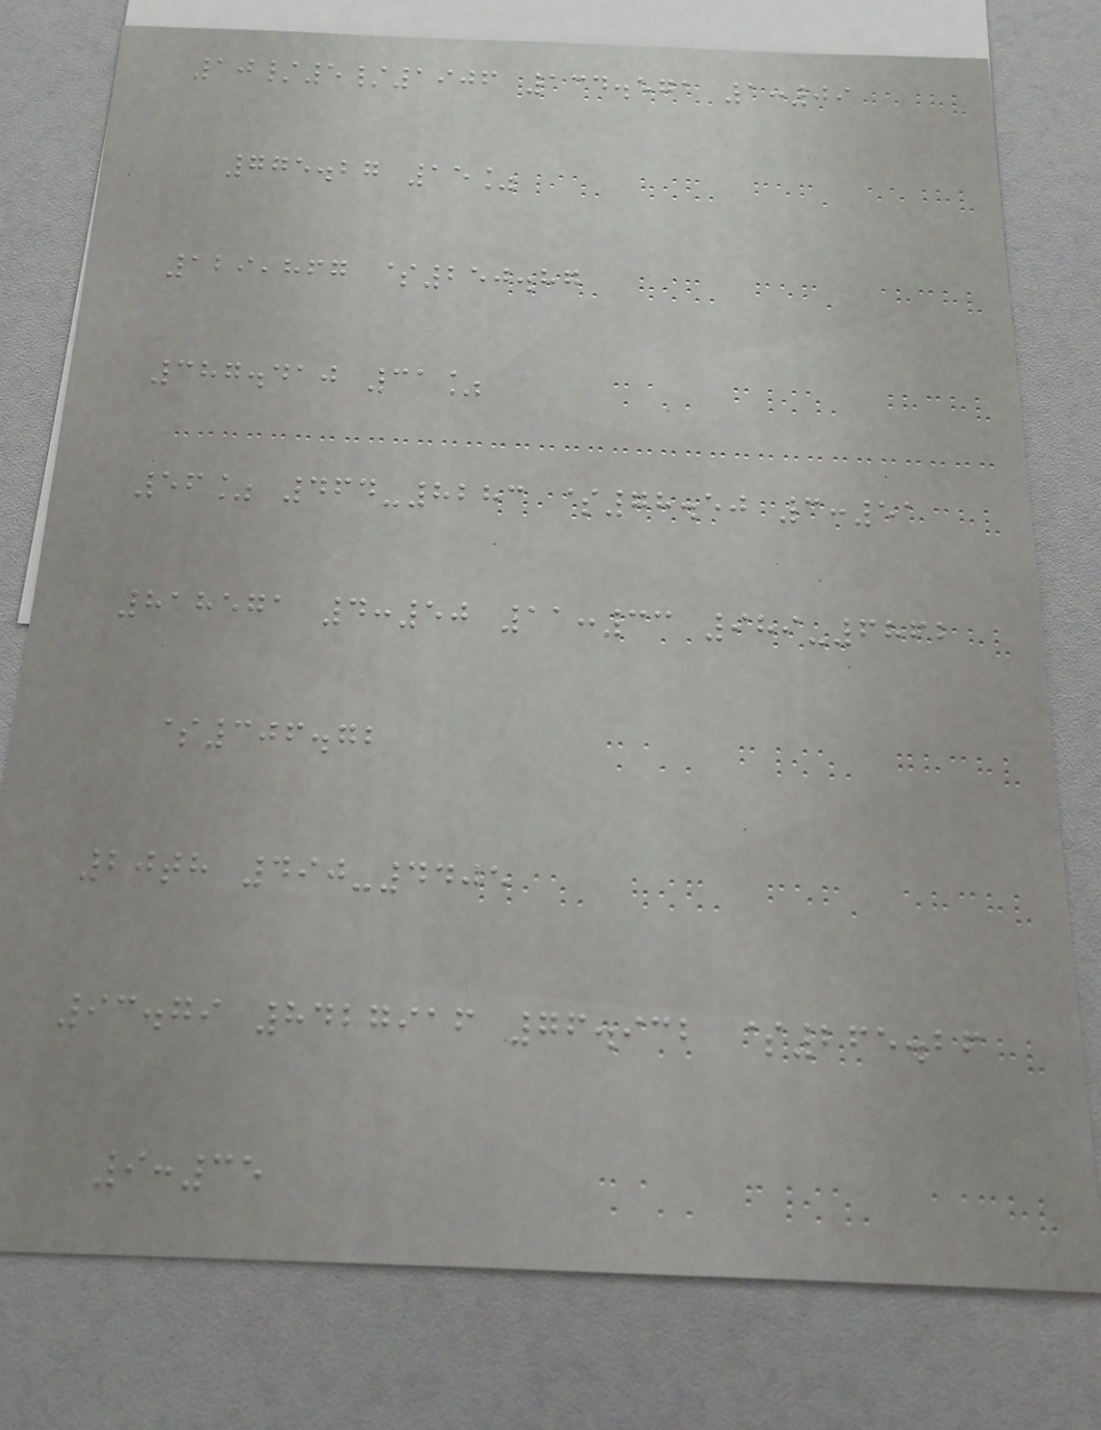10/5/1906 134.571 1:09
775.27 15%
129,867 $250.87
387.410 31%
56% 464-8283 $78.50 3:51
818571 4:50 11:33 989-6862
$306.72
20th 490-4405
93.79 8427916 76.932 $265.26
9:35
